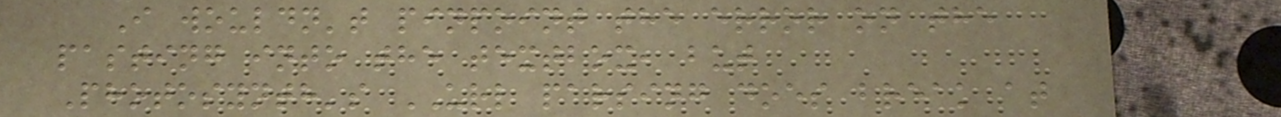I wouldn't pinpoint the error on the
pasting into the textbox, but
Photosynth's URL parsing does break at
